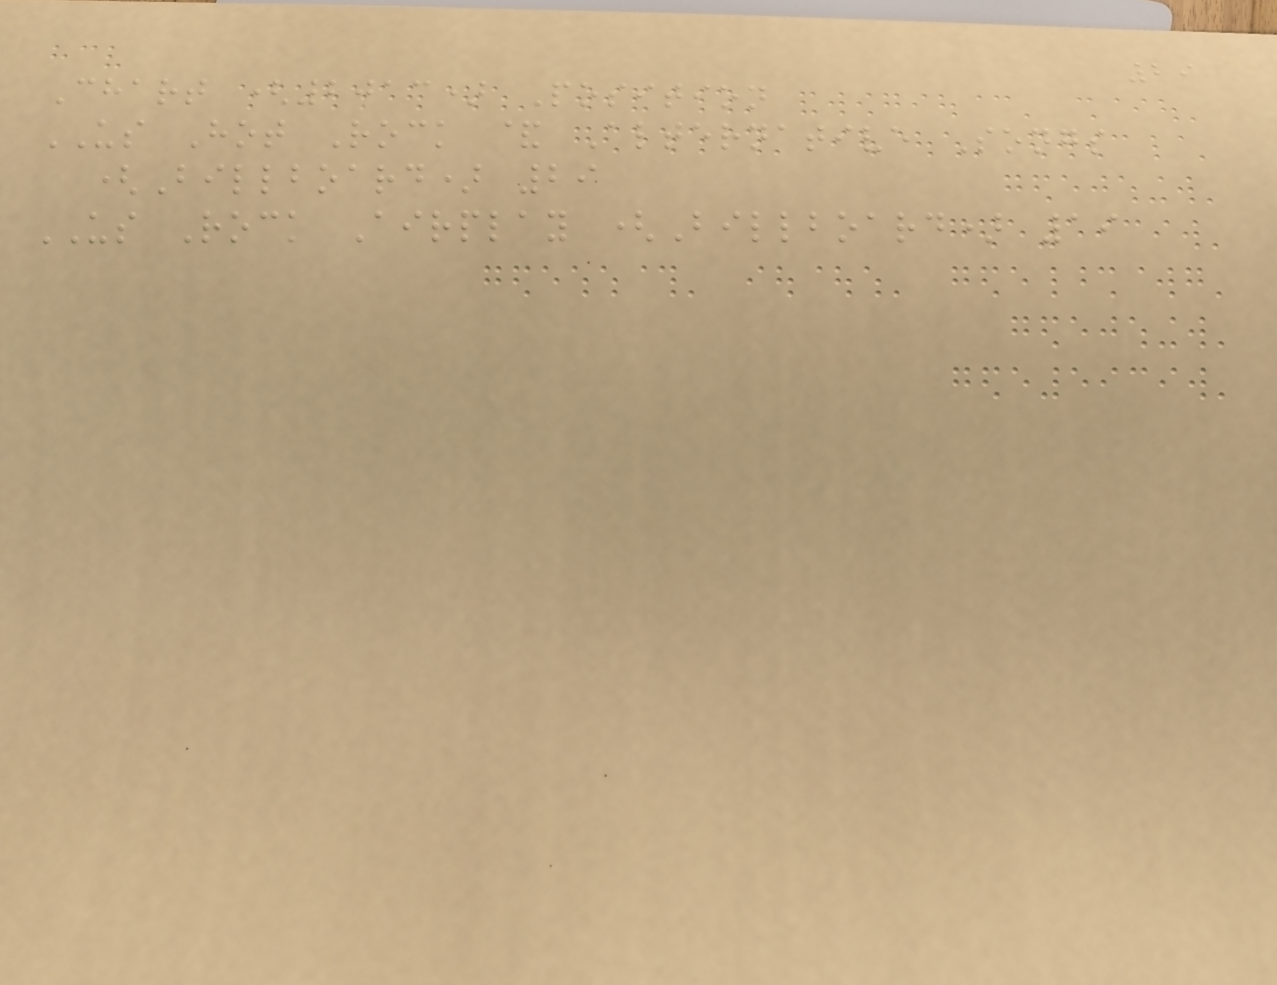29
Chart (2013) Position
US Hot Rock & Alternative Songs
(Billboard) 29
US Rock Airplay (Billboard) 19
